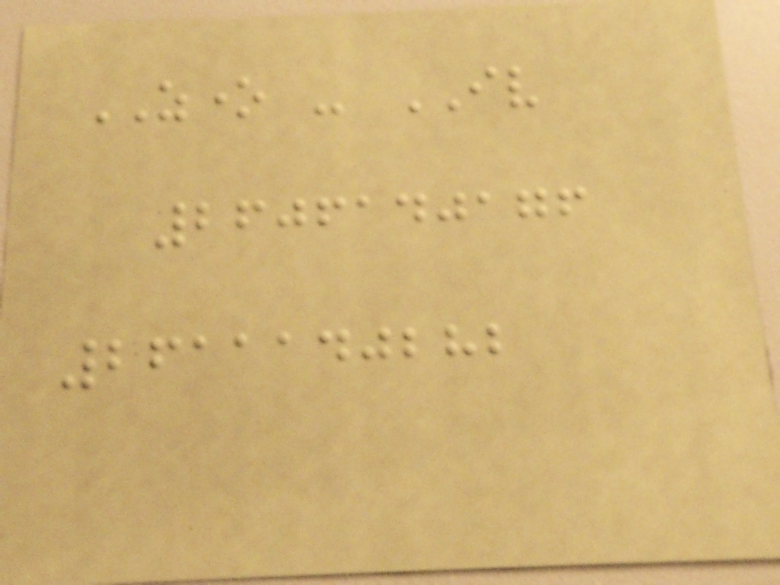ZONE - IV
2606140176
2611140282
